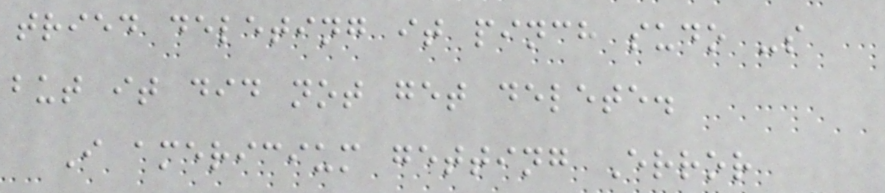tried deleting it pinch sudo -s
but it did not get delete.
I americium getting Error
